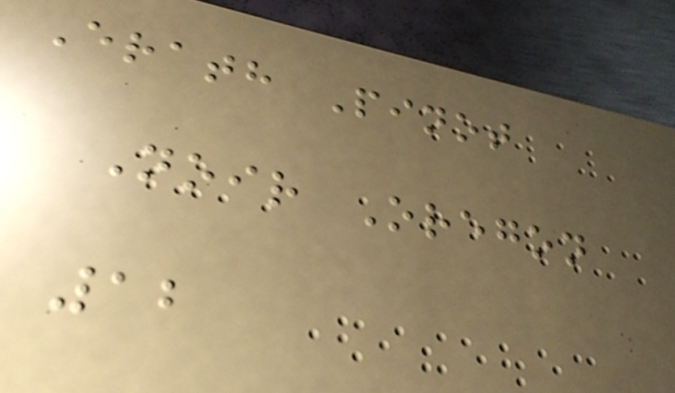Erath Pinot
Noir Oregon
12
